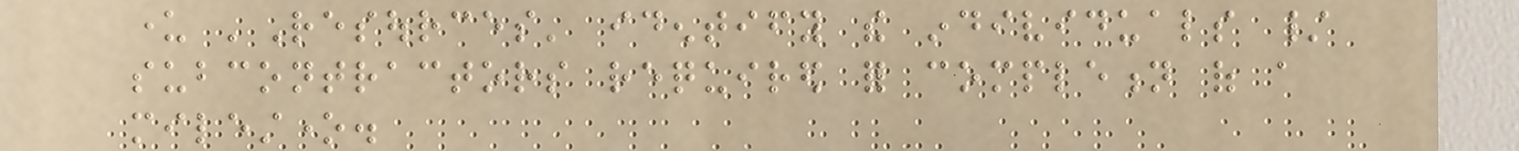under 'Resources' identify the individuals /
subcontractors required for completion of a
milestone.
